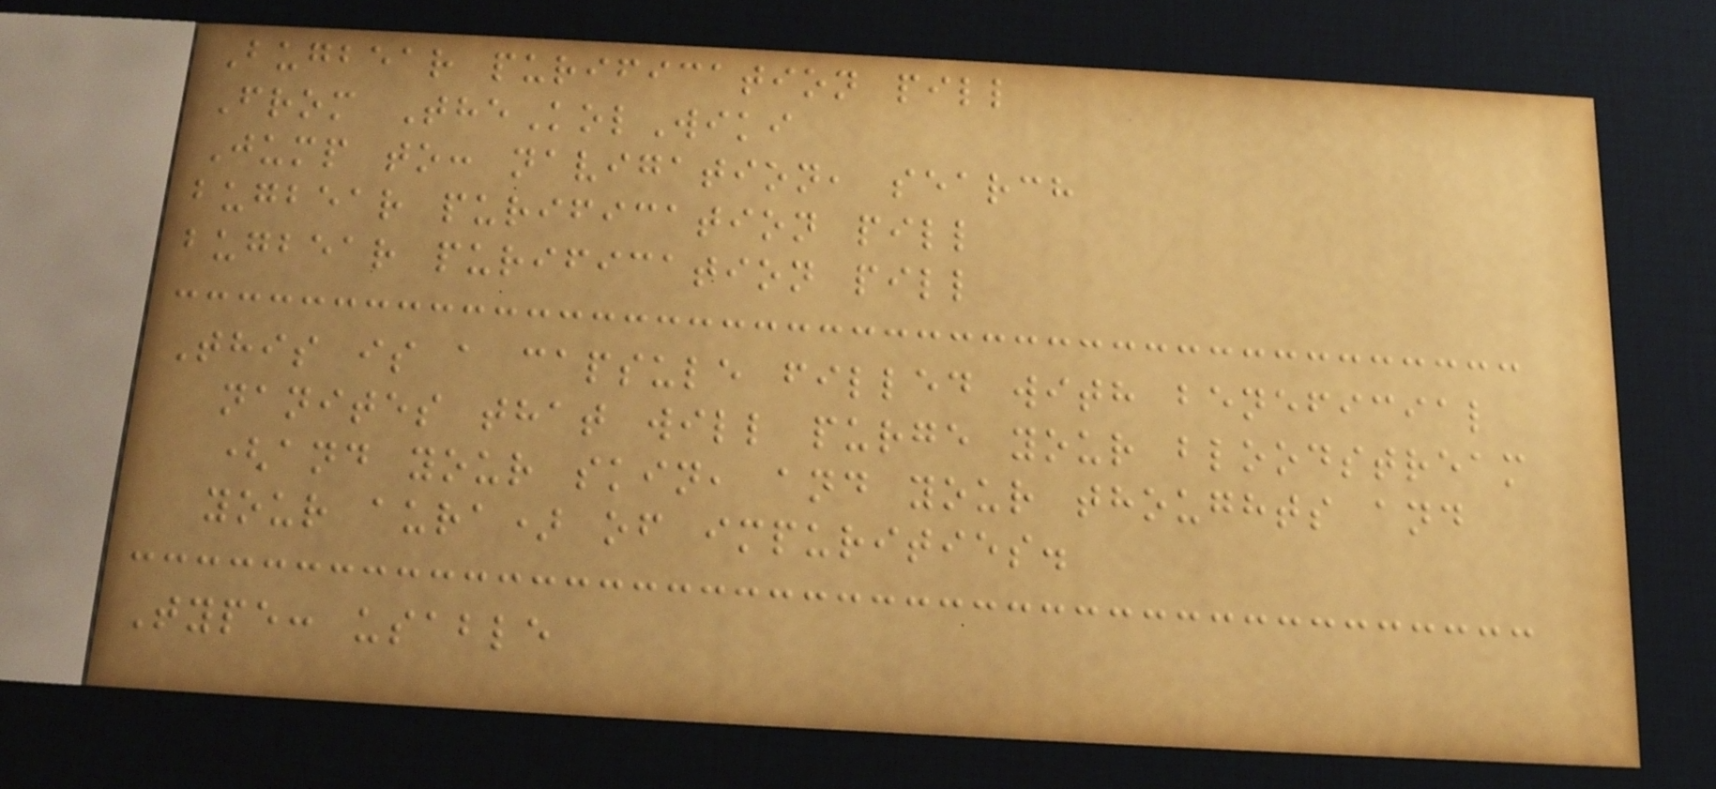Bugbear purification pill
From TheKolWiki
Jump to: navigation, search
bugbear purification pill
bugbear purification pill
This is a capsule filled with beneficial
nanites that will purge your bloodstream
(and your skin, and your thoughts and
your aura) of impurities.
Type: usable
